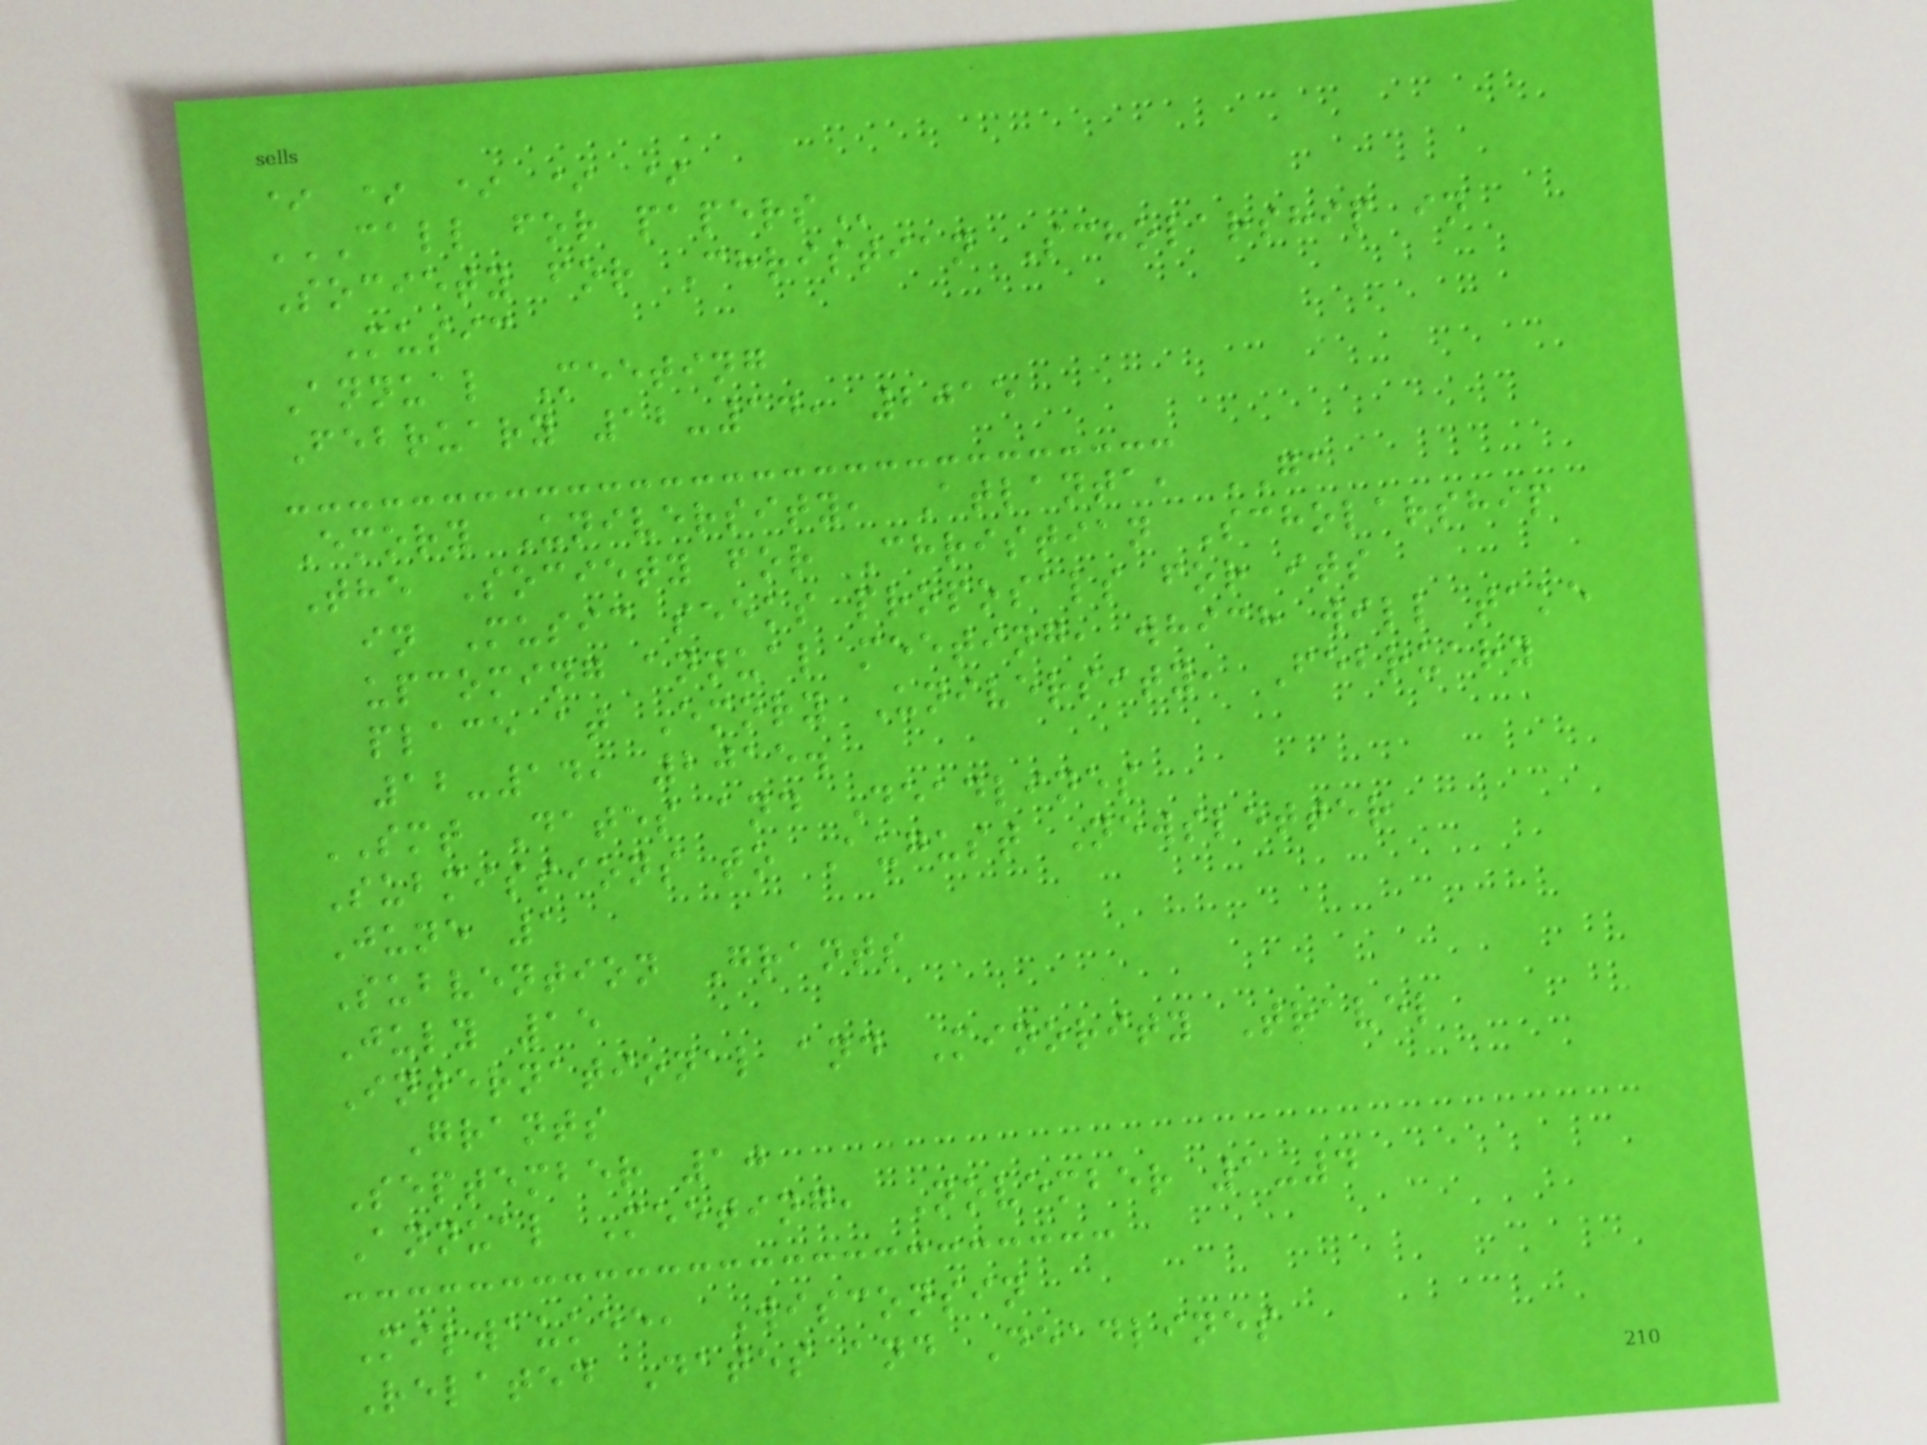* * * * *
CALL FOR PAPERS
Society for Christian Scholarship in
Music
Annual Meeting
February 12-14, 2015
Emory University, Atlanta, GA
The Society for Christian Scholarship
in Music seeks proposals for its
upcoming annual meeting, which will take
place at Emory University, February
12-14, 2015.
SMT Dates and Deadlines
Submissions to August Newsletter
June 1
Subvention Grants
July 15
International and Minority Travel
Grants
September 10
Annual Meeting, November 1-4
Milwaukee, Wisconsin
Related Dates and Deadlines
